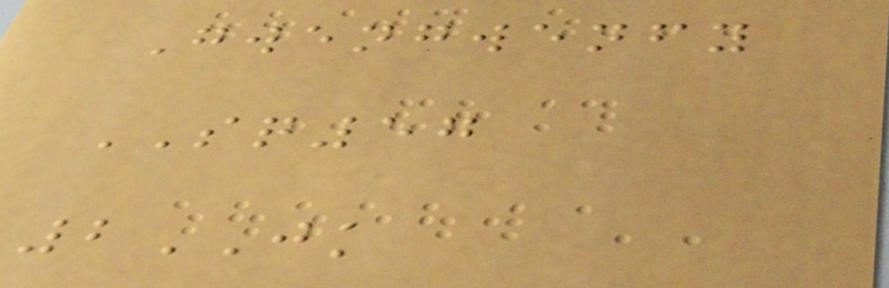Gwengwenfy
SQ57
2JK
